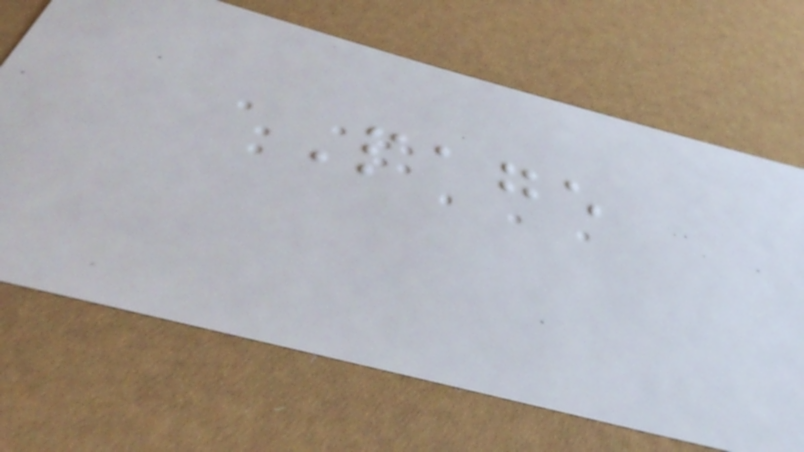Page
